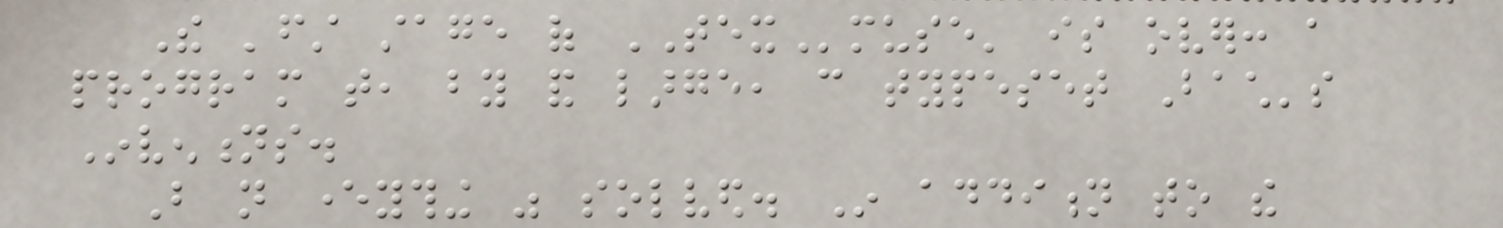The 'first stage of TEXmuse' is over: a
program that, by and large, can typeset Bach's
Inventions.
But not everything was solved. In addition to the
